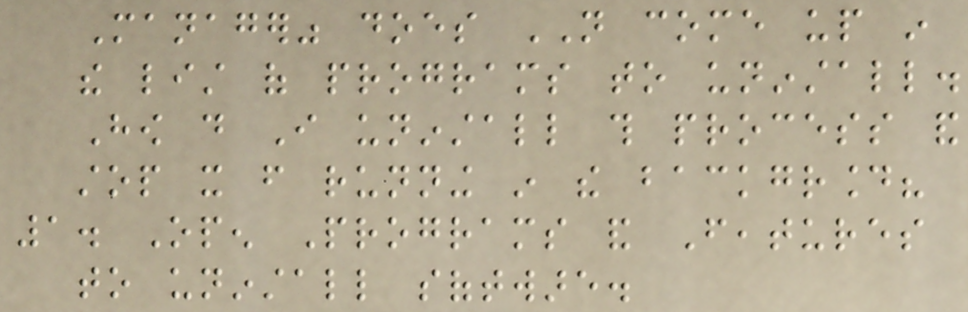Manager" does NOT come up in
the list of programs to uninstall.
How do I uninstall this process and
stop it from running in the background?
1. Open Programs and Features
to uninstall software.
